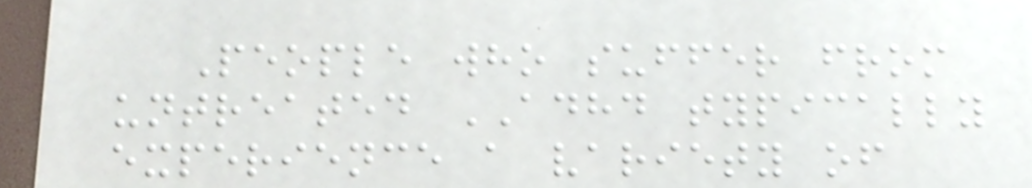People who suffer from
untreated ADHD typically
experience a variety of
